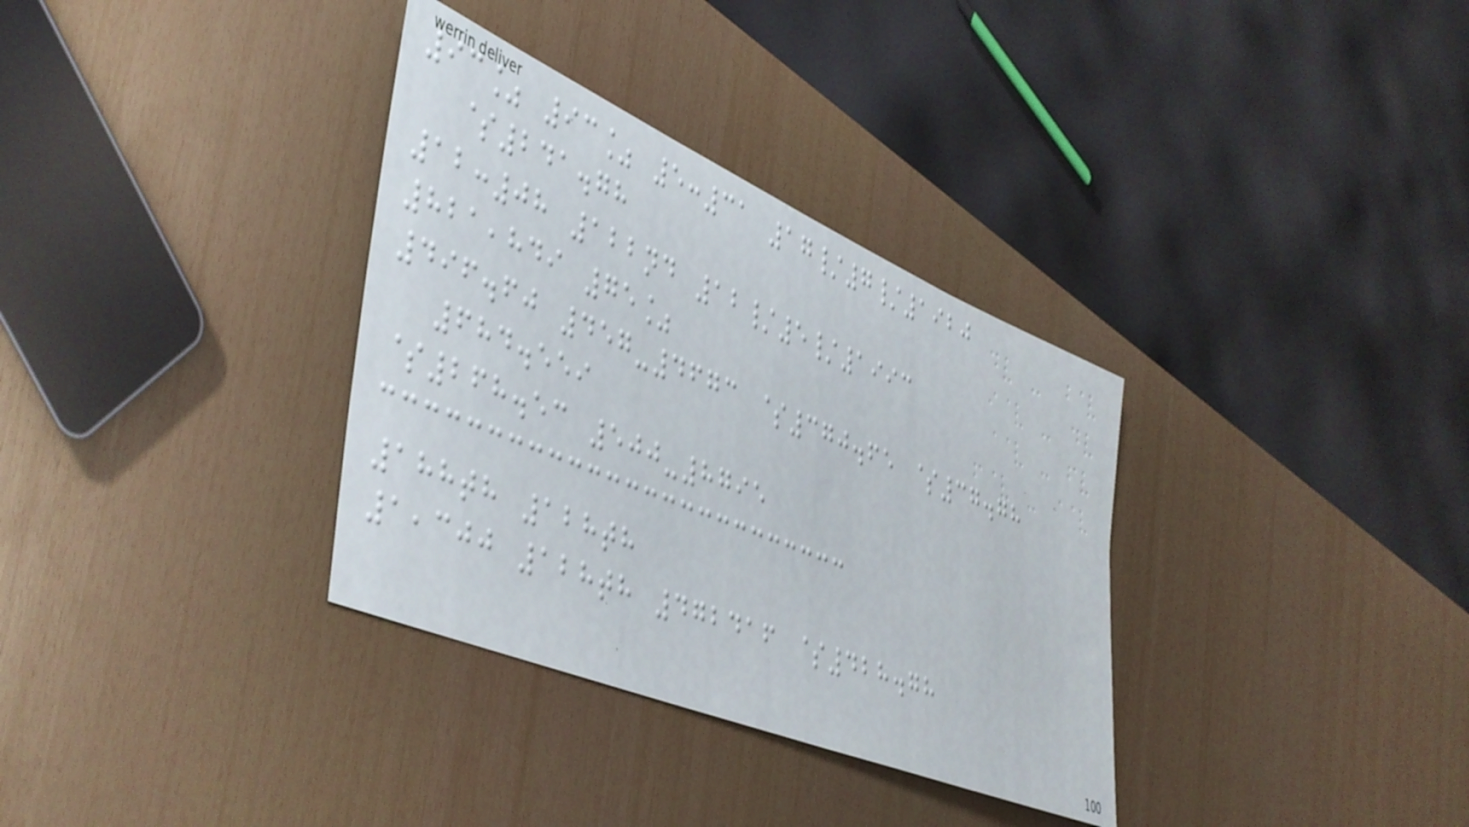93% 93% 5:31 17/7/1920
$241.78
12:08 122nd 12/5/1993
821,849 75%
496.60 457-4673 $370.65 $37.78
684.559
$268.53 500-8795
188th 128th
1,300 128th 472416 $428.78
